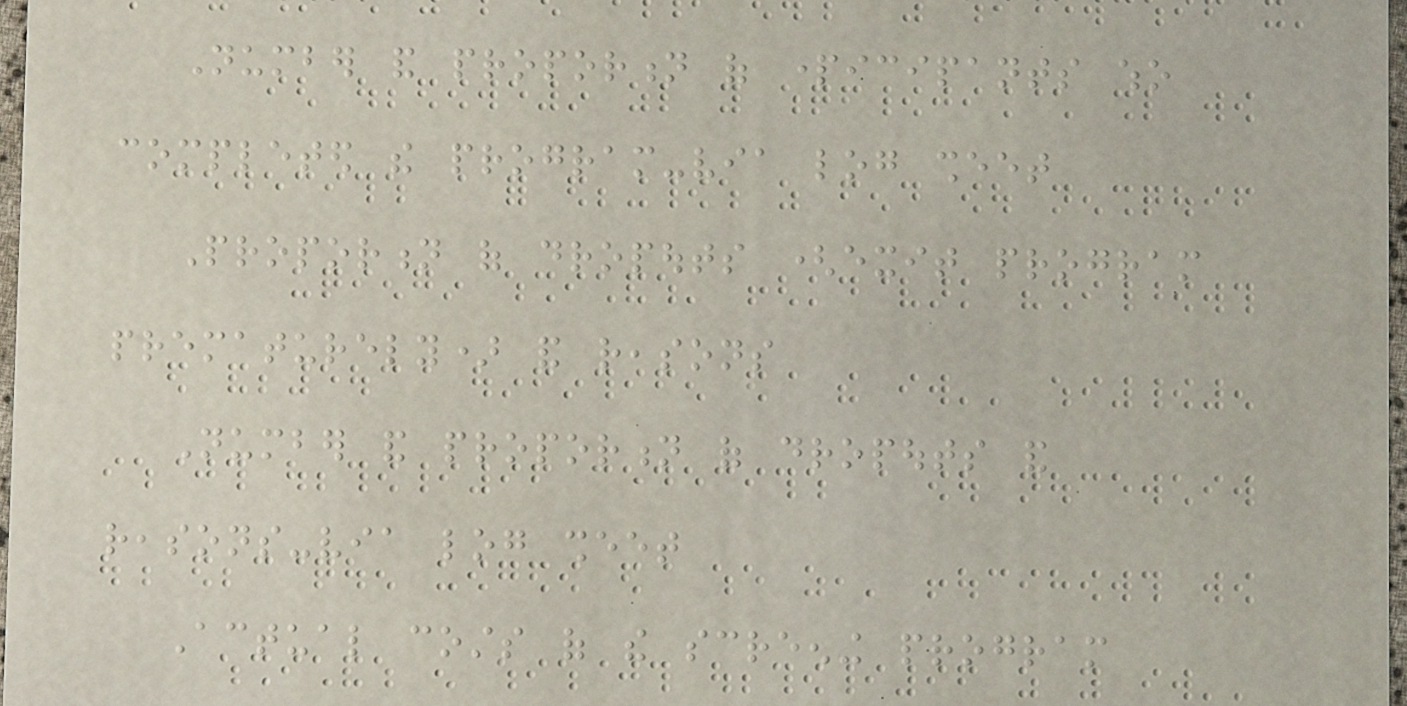Number and proportion of participants who
completed the program-via log sheet
Proportion of dropouts (exit program
prematurely) and reasons
Number and proportion of dropouts and
reasons-via log sheet
Actual costs of the screening program
